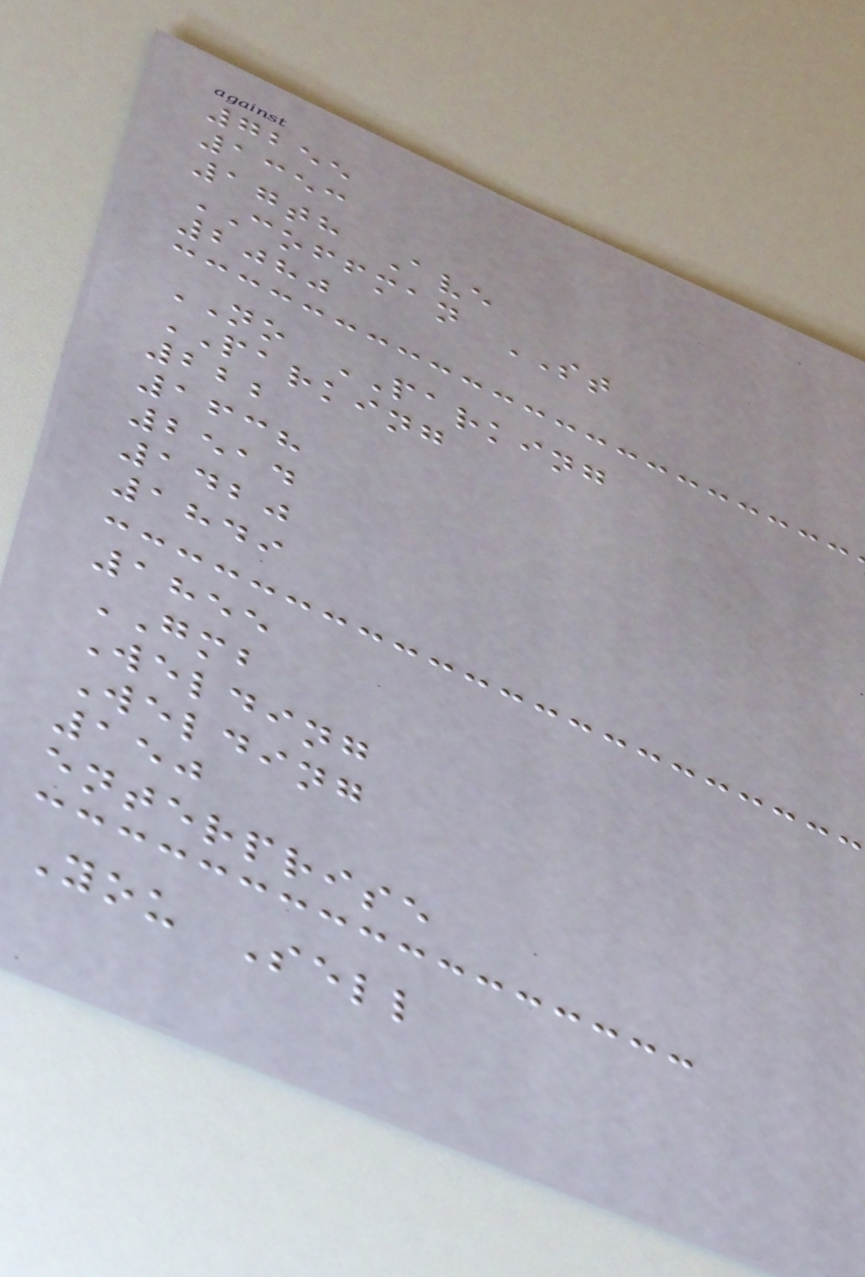7255
1353
17th Ave
COFFMAN ST
2080
NO PARKING
PARKING
222
1638
2514
1420
1849
1855
GMB
Welding
Welding
150
enterprise
You Sell
